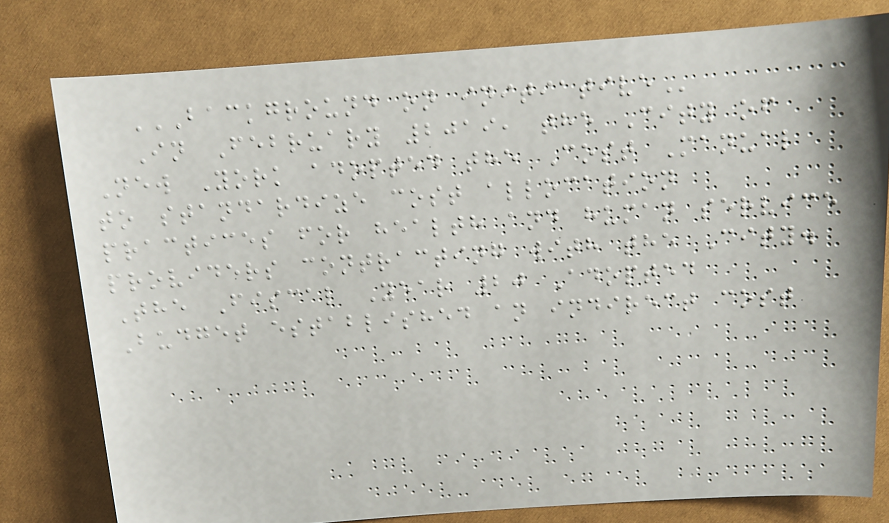BACKGROUND ON INITIATIVE
In February 2019, the City of
New York adopted the Cost Manual
to standardize cost allocation
practices for health and human service
providers contracting with the City.
The Fiscal Year 20 Adopted
Budget established an indirect cost
